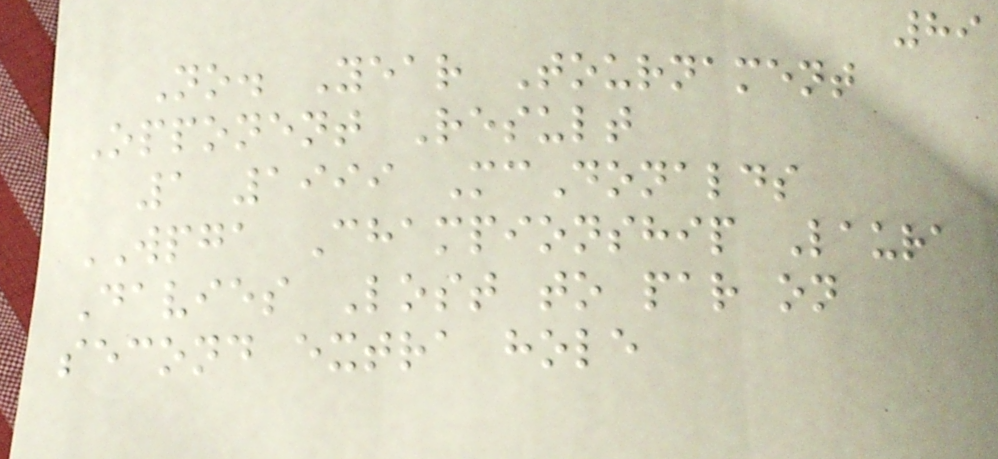89
No. Year Tournament
Opponent Result
1 1999 McDonalds
WPGA Championship Laura
Davies Lost to par on
second extra hole
